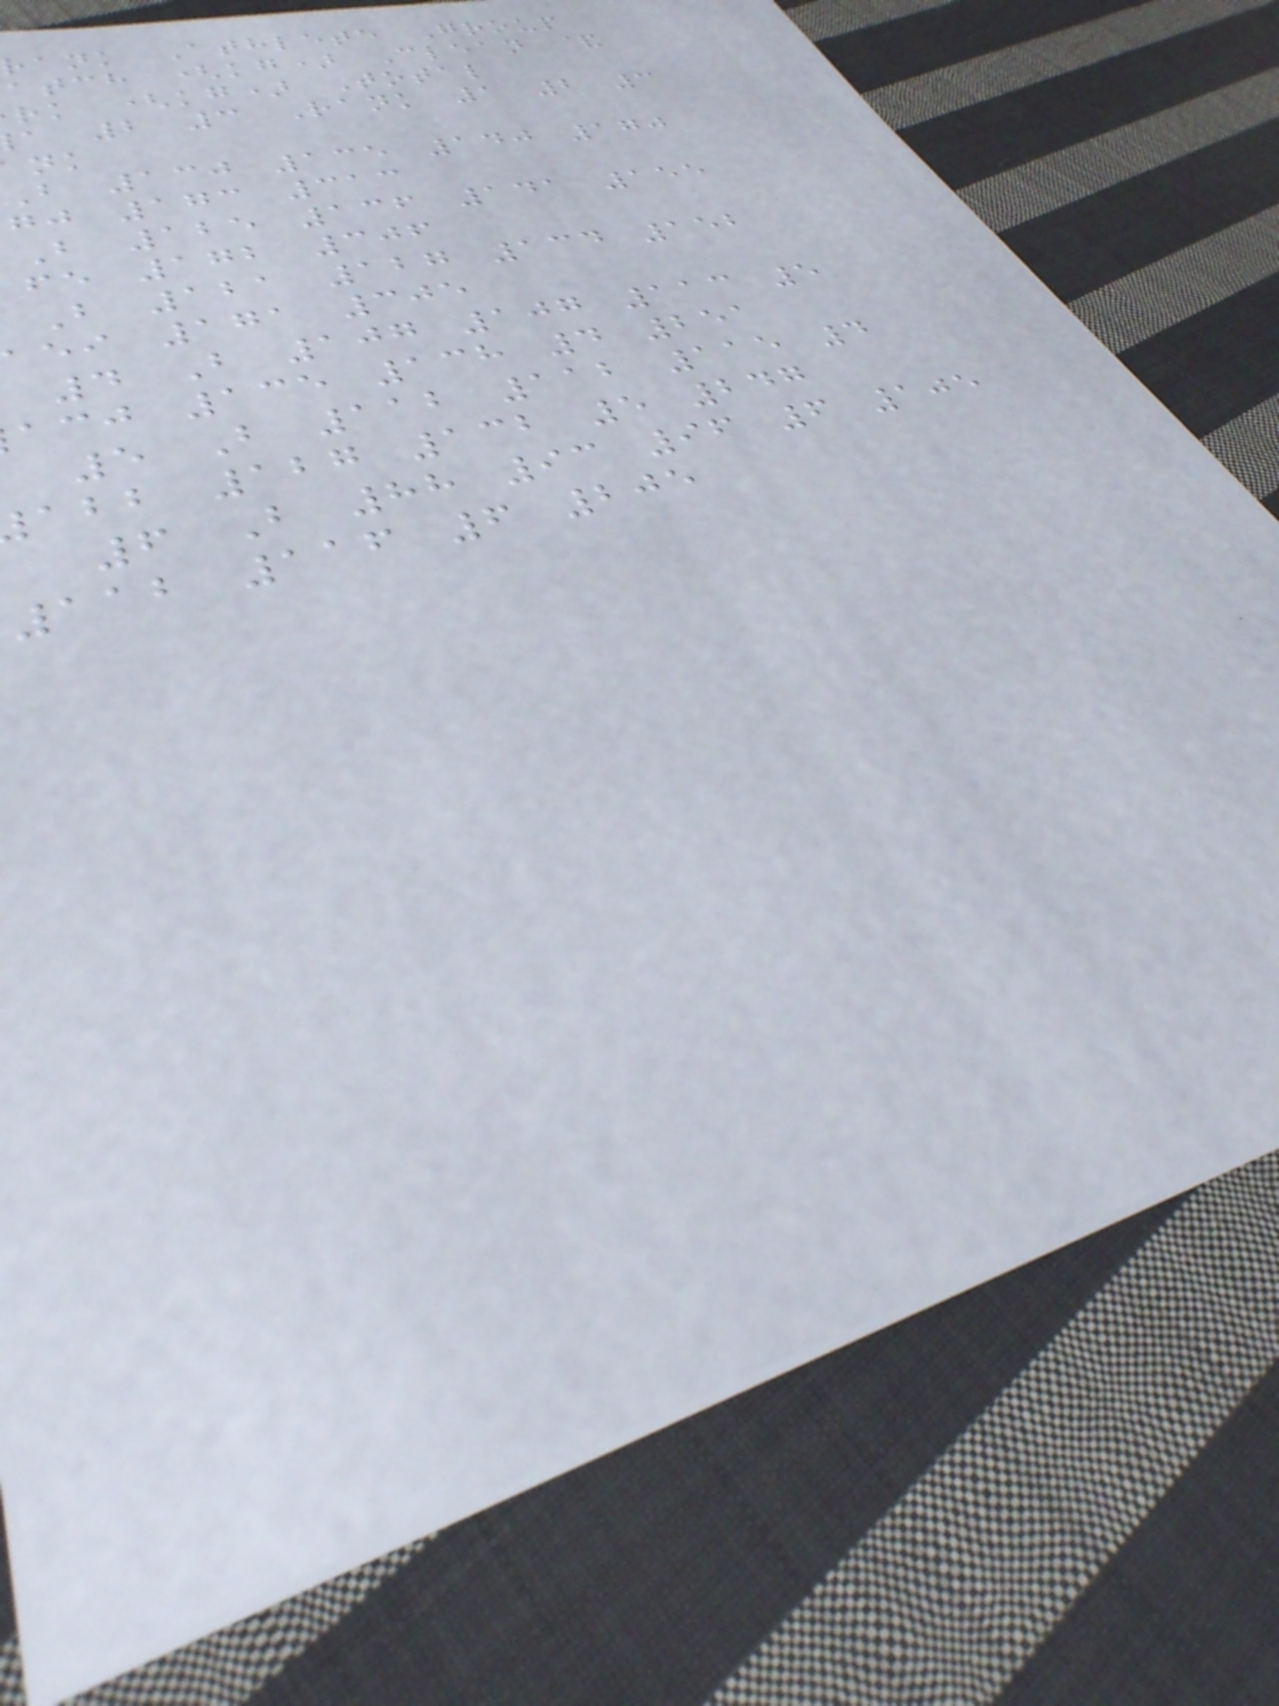rank Athlete Group
atch (kg) Clean &
rk (kg) Total
a 2 3 Rank 1 2 3
B 130 135 140 170
gj 173 313
B 125 136 141 155
fe 172 306
B 121 127 134 152
aei 171 305
4 B 107 107 113 5
acj 135 138 4 251
5 B 112 112 115 4
abb 127 132 5 247
6 B 88 93 96 6 105
112 116 6 205
